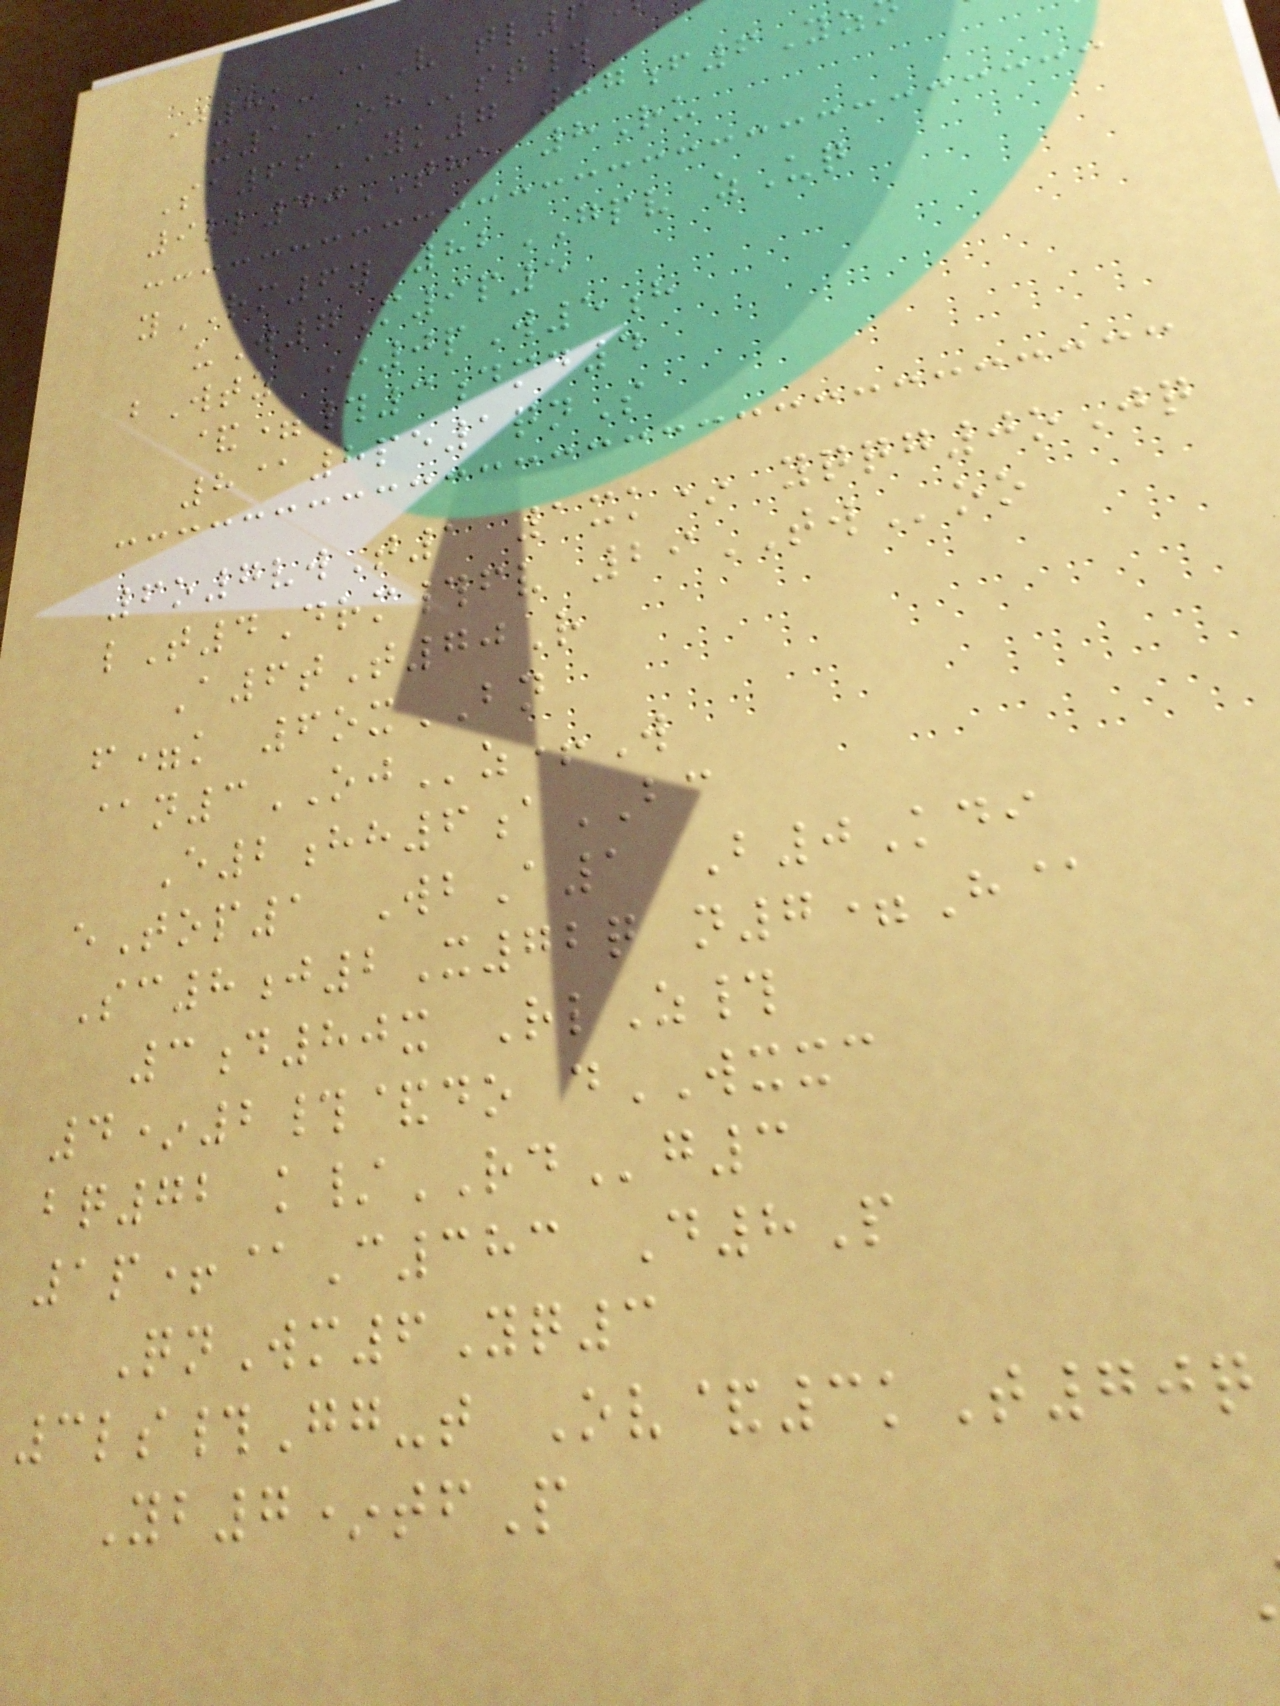J8k-@V tl
x1OHst#
Sa66YK7 07f6Yz
9ll40THA 8Ru
yRM6y 82GPV zUq
uW7M9p5
bWtz *0pW5h
&=#3dmd4
8@8pe1qnS
6o7vwT1 1xk* yqqg0oJq
lT4Drm#fv 29TWoo
A6tT70R
f=k 6oxBN
@n3OJz+W
E2hh6aBC
eTop1 WbA1 B0Kdi
Sc8j2X72q n7=H@
3d80x RlZ#
4*2#&do dWXXC
bq72 k/RDg3
1p+@C383 D8P
QnWm6Yq3
3ls#Gg-t Ov&3kT70q
Yb7*tfP
